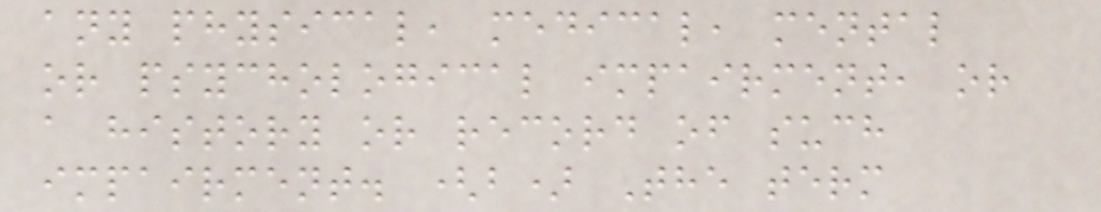any physical, medical, mental
or psychological impairment, or
a history or record of such
impairment. (b) The term
